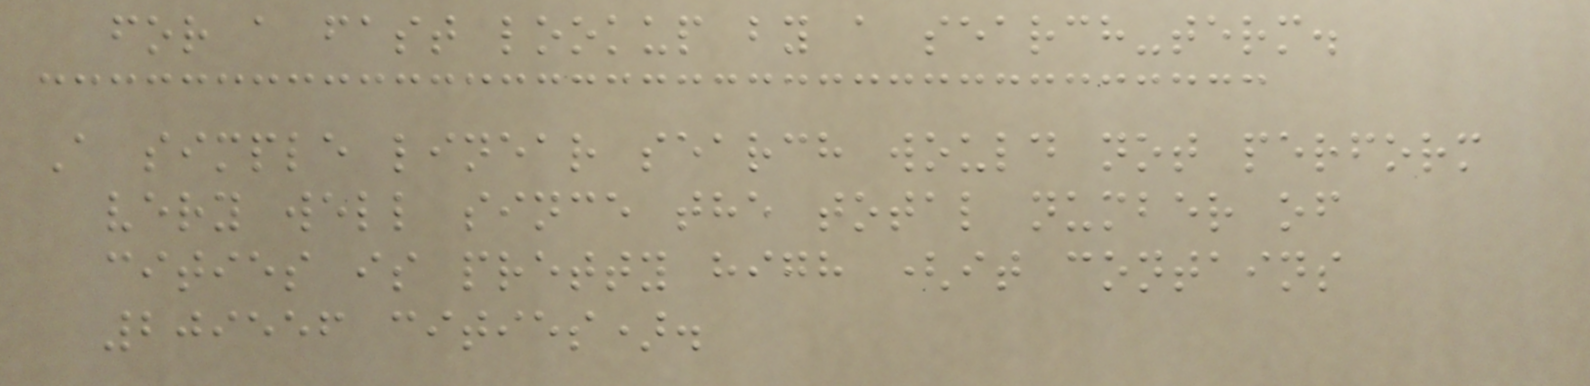for a fast lookup by a search-term.
A simple linear search would not perform
very well since the total number of
cities is pretty high (it contains
209556 cities).
